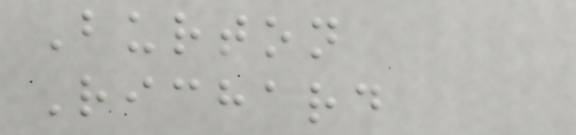Burton
Richard
